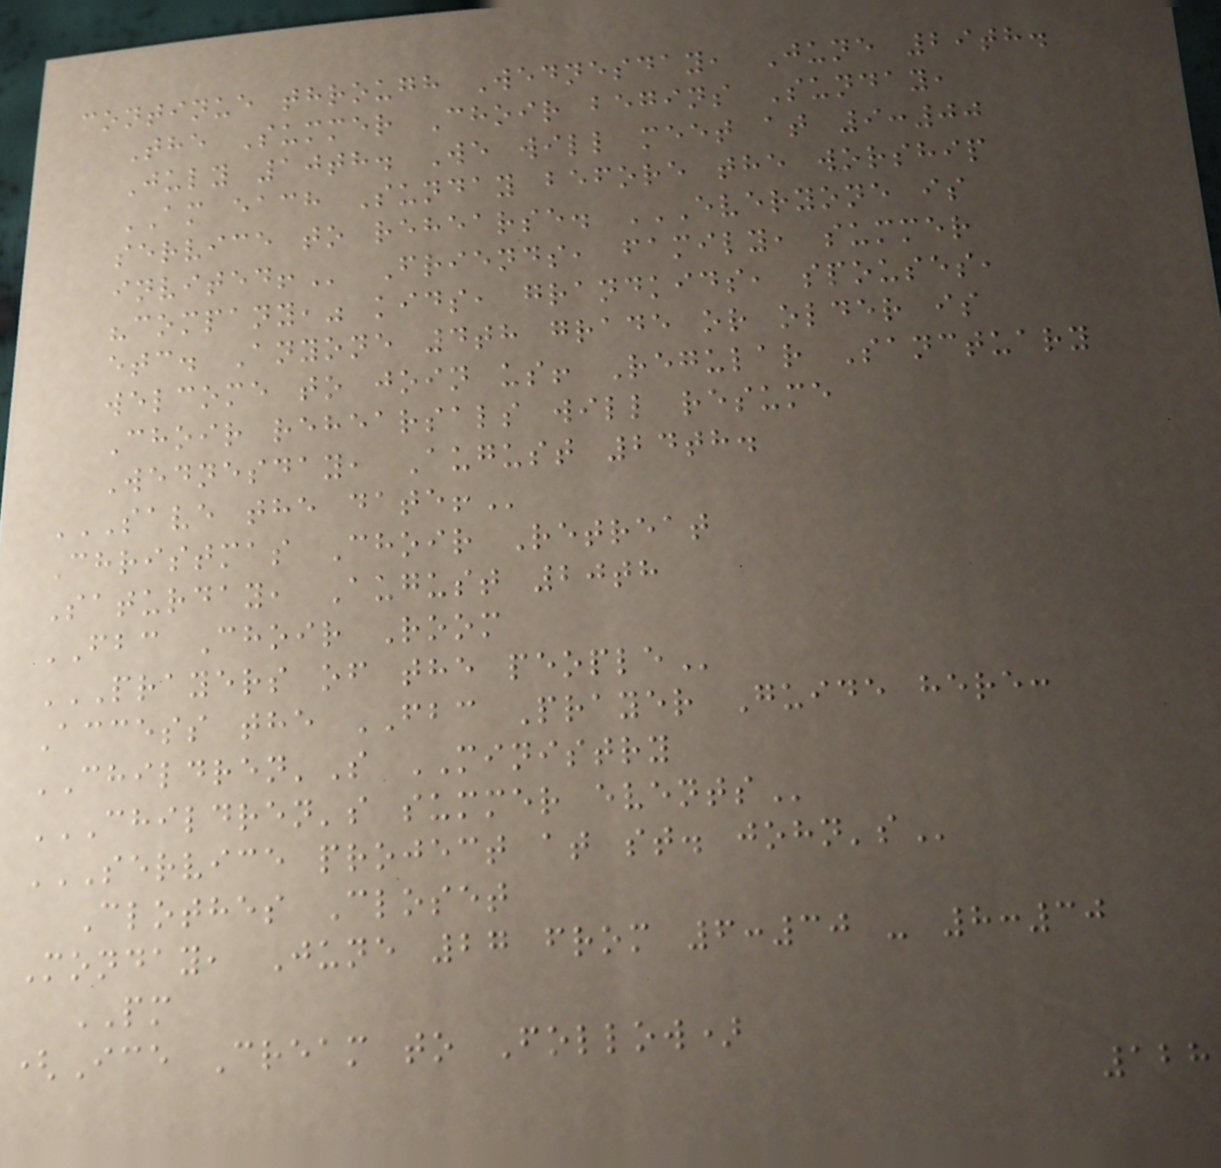continue through Wednesday, June 29th.
The Summer Choir begins Sunday,
July 10th. We will meet at 9:00
AM each Sunday before the worship
service to rehearse. EVERYONE IS
INVITED! Friends, family, summer
"company," kids, grandkids, spouses,
etc. Anyone 4th grade or older is
welcome to join us! Regular Sanctuary
Choir rehearsals will resume
Wednesday, August 24th.
SAVE THE DATE!
Christmas Choir Retreat
Saturday, August 20th
FBC Choir Room
PRAYERS OF THE PEOPLE
Access the FBC Prayer Guide here:
CHILDREN'S MINISTRY
CHILDREN'S SUMMER EVENTS
SERVICE PROJECT AT ST. JOHN'S
Clothes Closet
Monday, June 27 from 6:30 - 8:30
PM
(Ice Cream to Follow)
128
